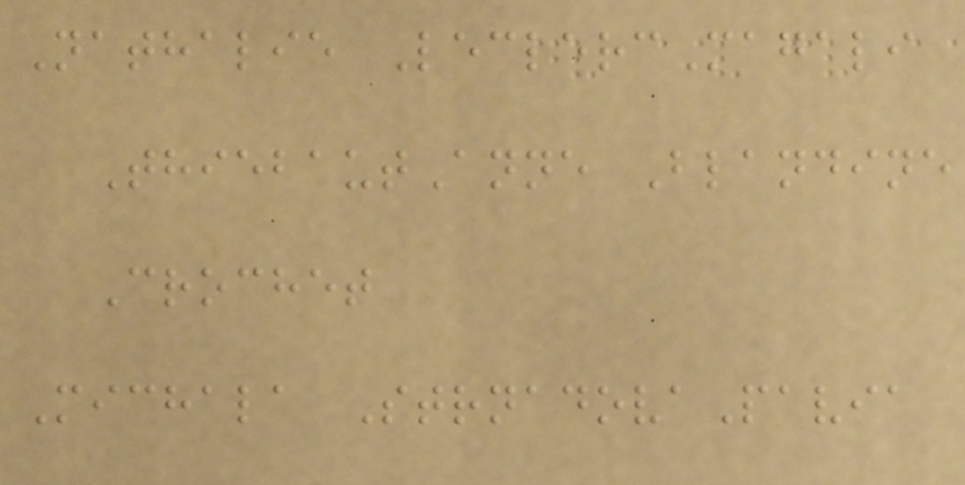Nathalie LeclercMagali
ThiebautAnne Blandine
Crochet
Michala StrnadovaPavia
